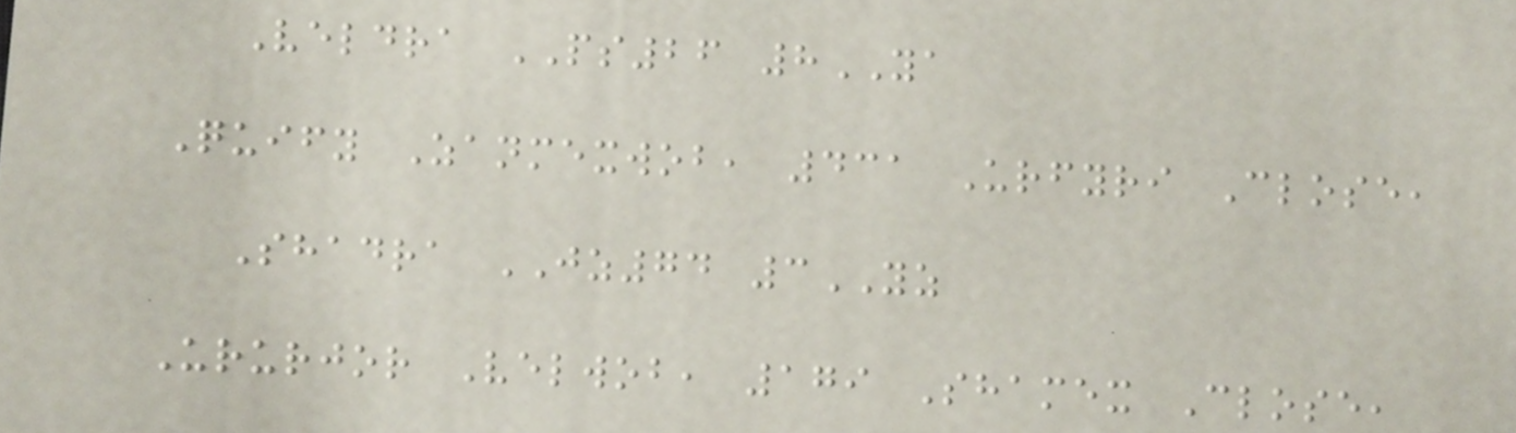Veldra PS26 8YA
Quify Zanmexwob, 431 Urfyri Close,
Shadra JZ74 3YZ
Ururjor Velwob, 179 Shamex Close,
